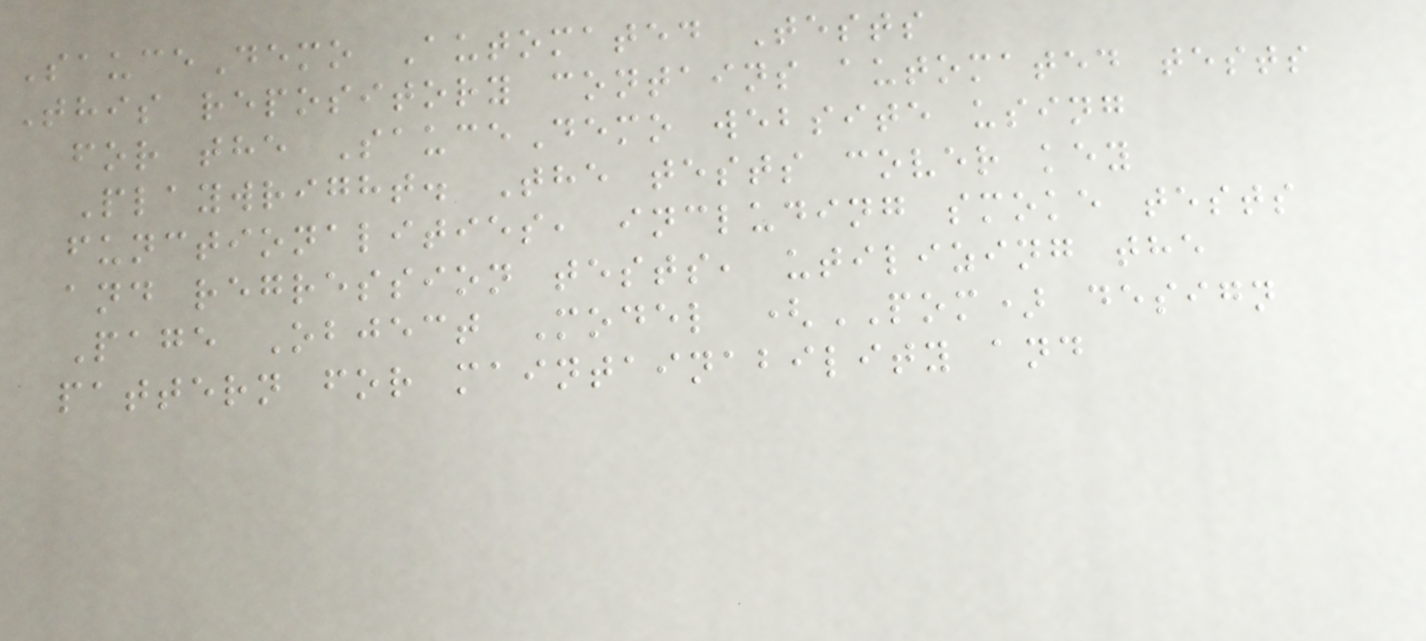SauceDemo Automated Tests
This repository contains automated tests
for the SauceDemo website using
Playwright. The tests cover key
functionalities, including smoke tests
and regression tests, utilizing the
Page Object Model (POM) design
pattern for maintainability and
